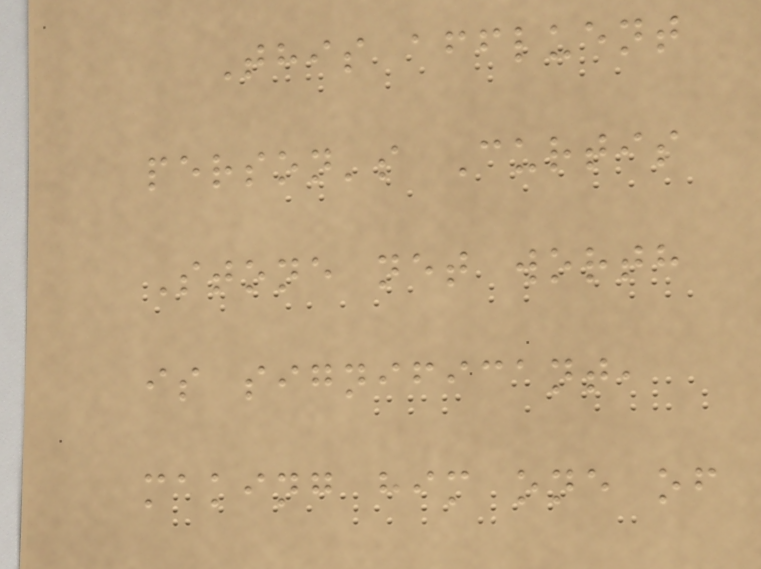This affluent
person's Curtis
Stone net worth
is significant,
making him one of
